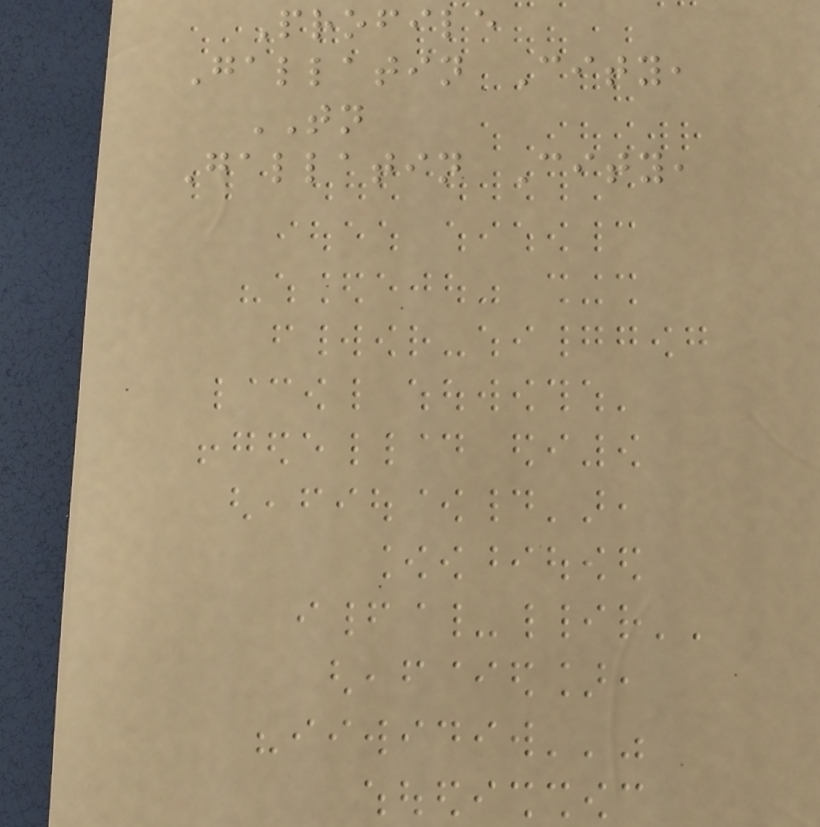Profile
Gallatin City,
TN
Gallatin City,
